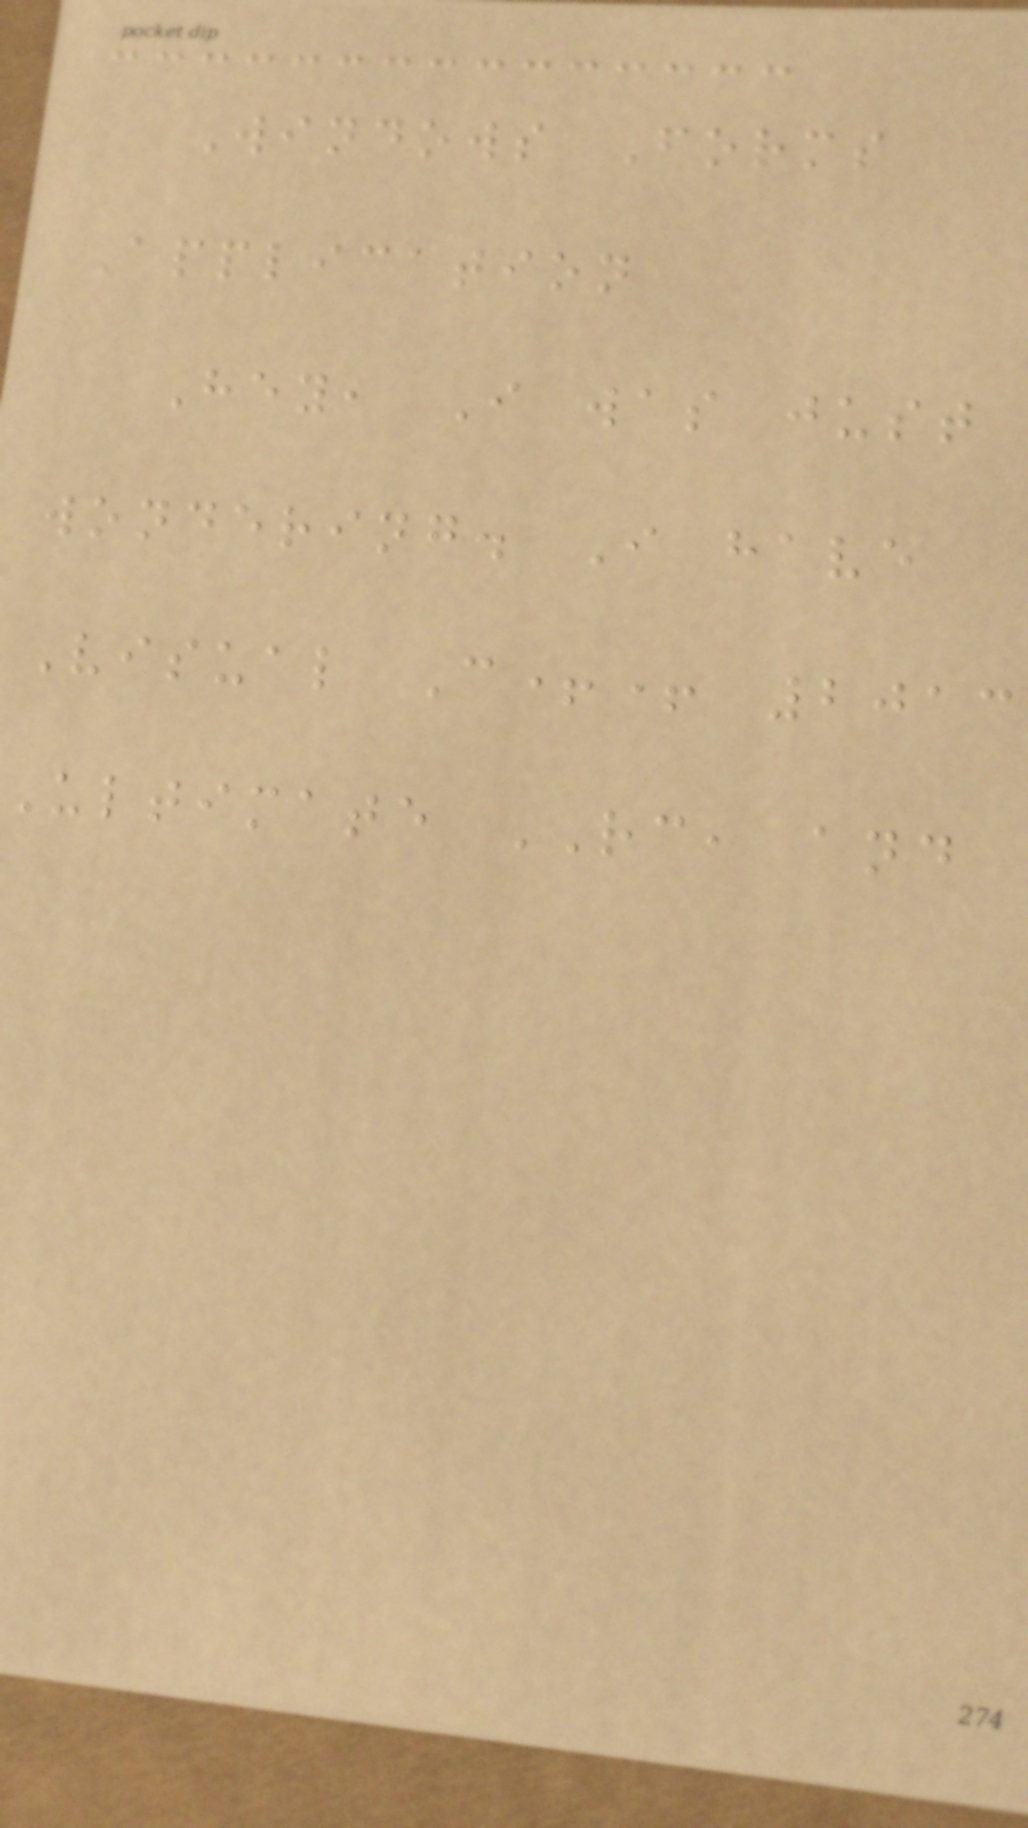Windows Forms
Application
Hey, I was just
wondering. I have
Visual C++ 2013
Ultimate RC, and
